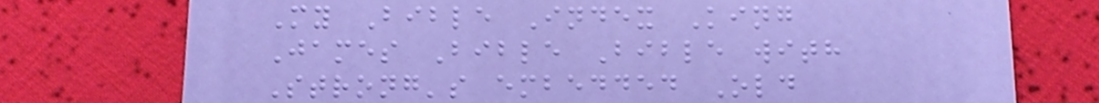My Bible Index King
James Bible Bible with
Strong's embedded Old
